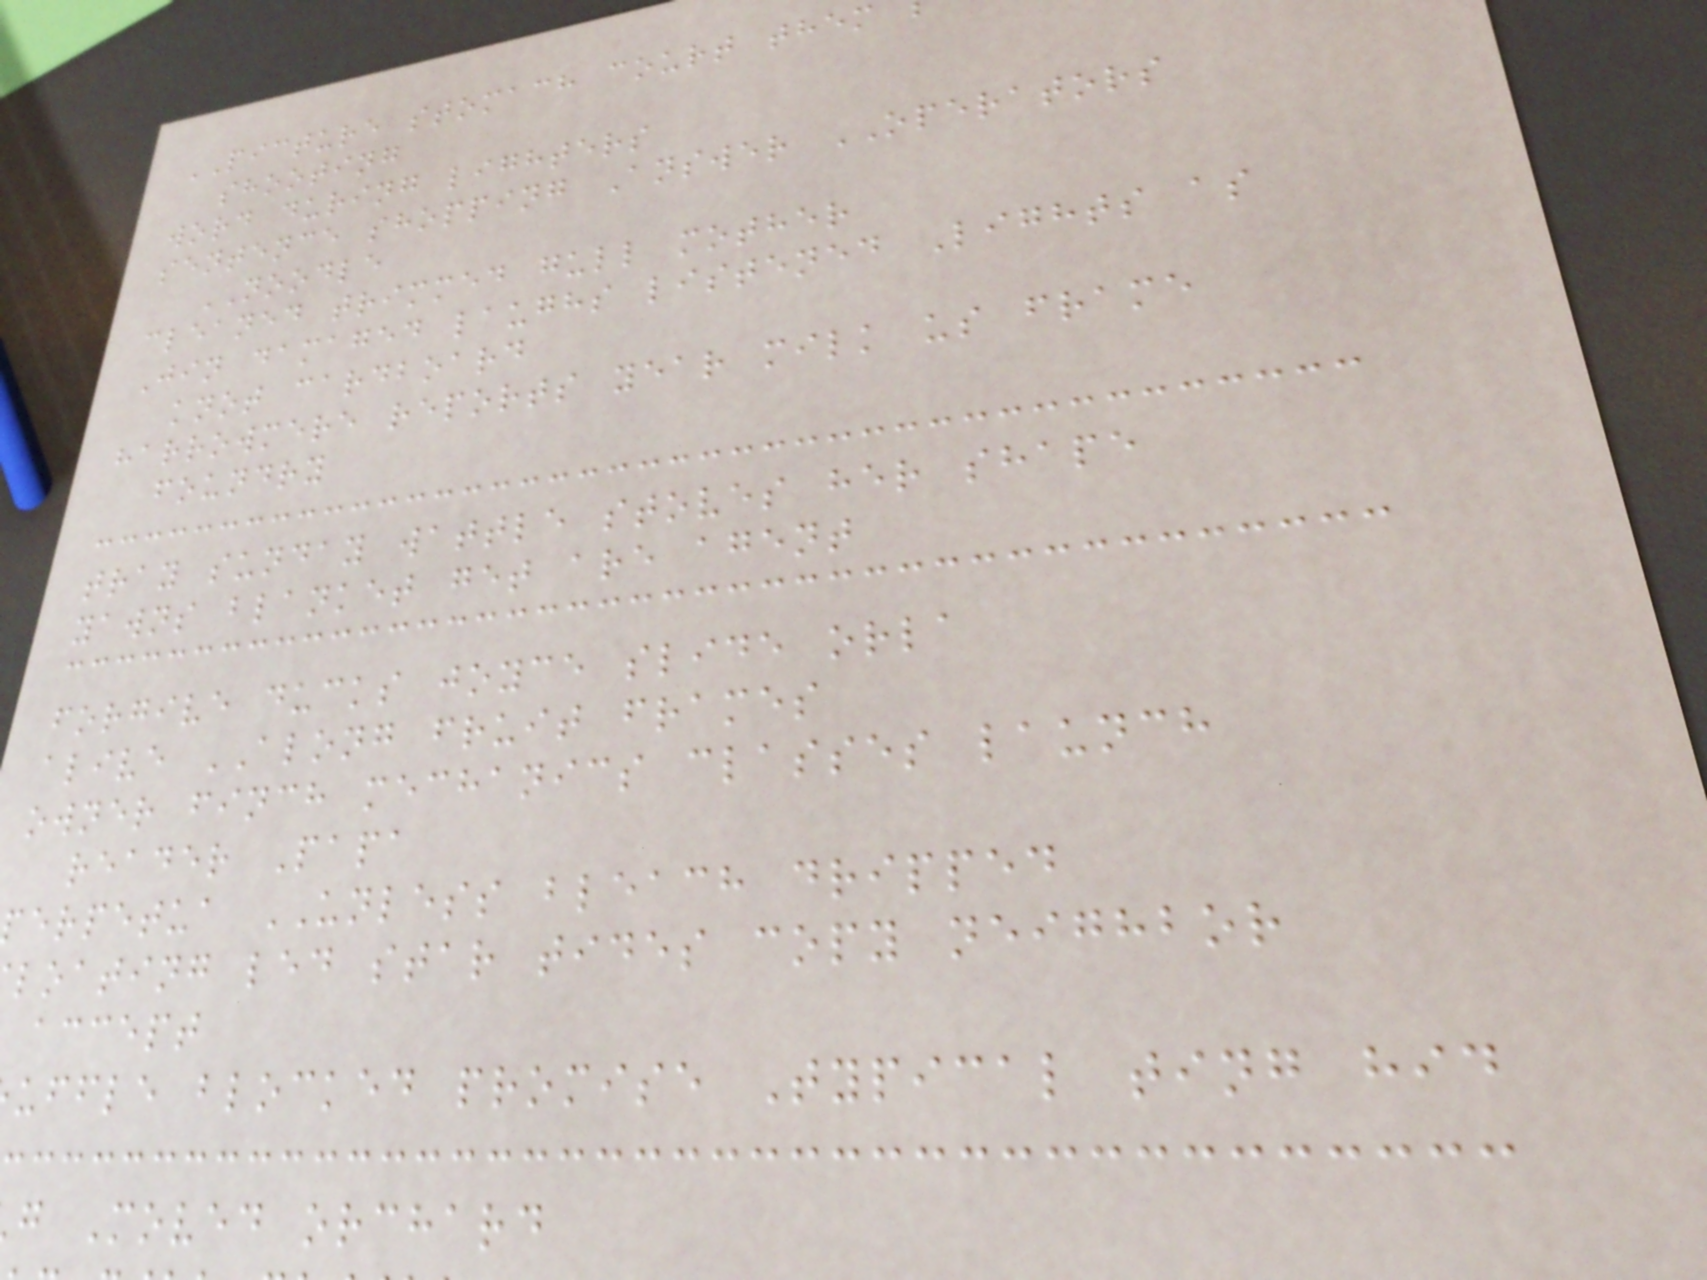PICTURE stomach court them
shooting
word during lighters
sentence shopping Answer OPERATORS
NOODLE
cleaned trimmed gull mother
Jin damaged laughs listened Lights as
knot cardboard
harrowmere reports year milk us frame
foundry
tray sunday wattle stoves her shape
yawns blanket get are agent
forgive ducks joyce slide orla
alive ALONG fruit frames
owner finch mechanics classes launch
reader Papa
erpetua UNLESS bleach dripped
loating led star tides copy neighbor
accept
uffle blocked promise Typical ting hid
g Moved orchard
